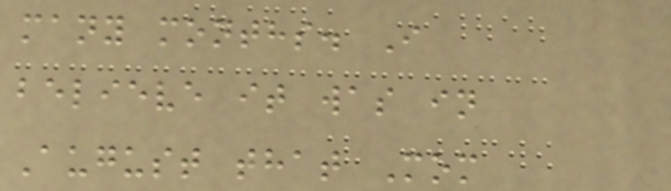many months. I
believe it was in
August that Mom
